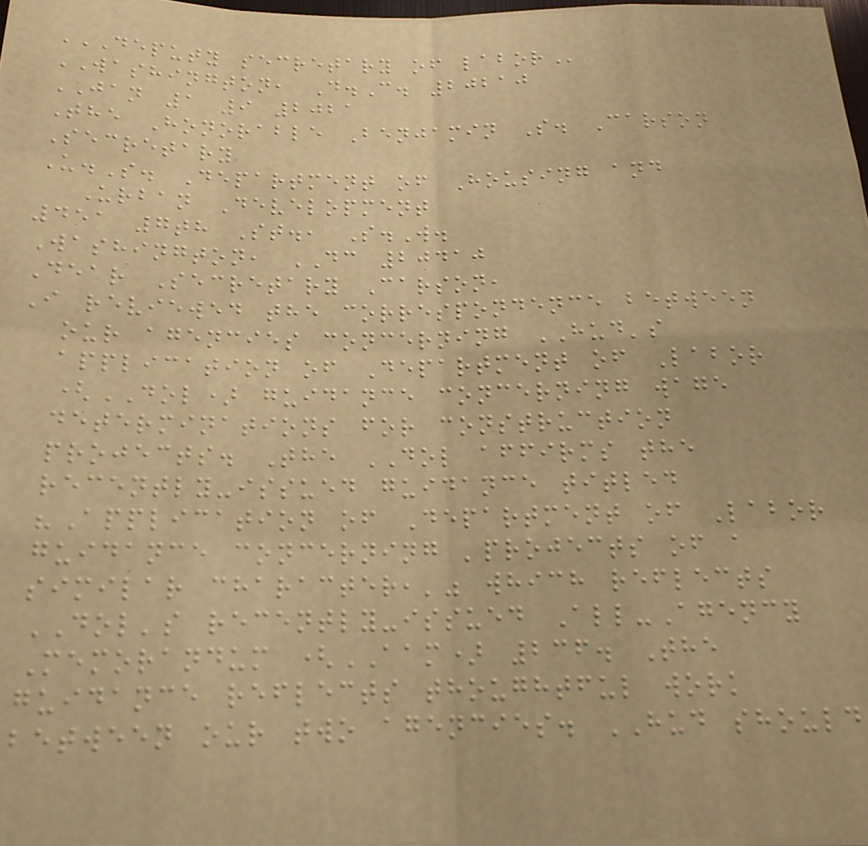DEPUTY SECRETARY OF LABOR
WASHINGTON, D.C. 20210
JAN 1 9 2021
The Honorable Benjamin S. Carson
Secretary
U.S. Department of Housing and
Urban Development
451 7th St., S.W.
Washington, DC 20410
Dear Secretary Carson,
I reviewed the correspondence between
our agencies concerning HUD's
application of Department of Labor
(DOL) guidance concerning wage
determinations for construction
projects. The DOL affirms the
recently-issued guidance titled
"Application of Department of Labor
guidance concerning 'projects of a
similar character,'" which reflects
DOL's recently-issued All-Agency
Memorandum (AAM) 236. The
guidance reflects thoughtful work
between our two agencies. HUD should
